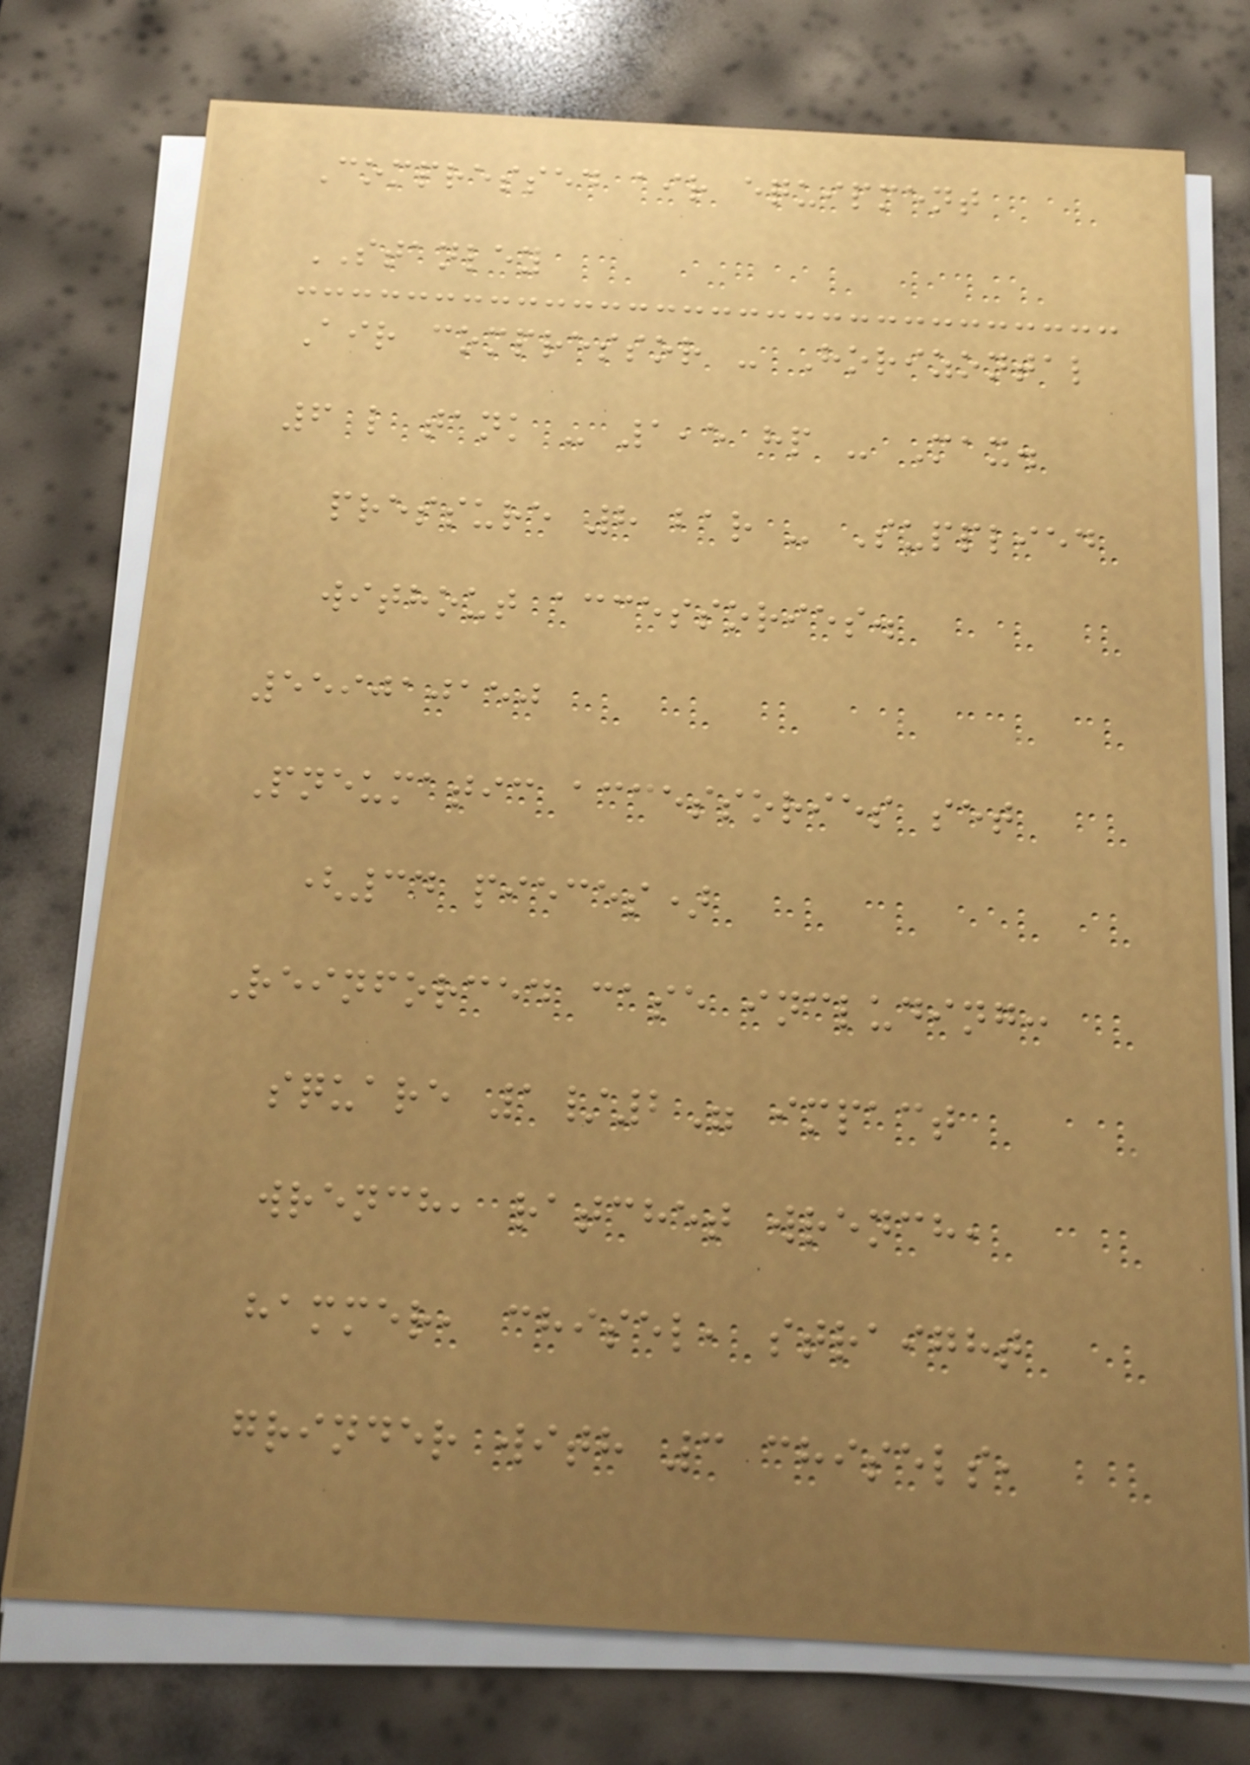Compressed air equipment
STANLEY
Air compressor - Horizontal
6 l tank - 1,5 hp - Max.
pressure 8 bar - Supplied
without accessories.
559010150
Pneumatic accessories set
(34 pieces)
Reinforced case including:
square 1/2" impact
wrench, ratchet wrench,
hammer, chisel, straight
grinder with 3 chisels,
